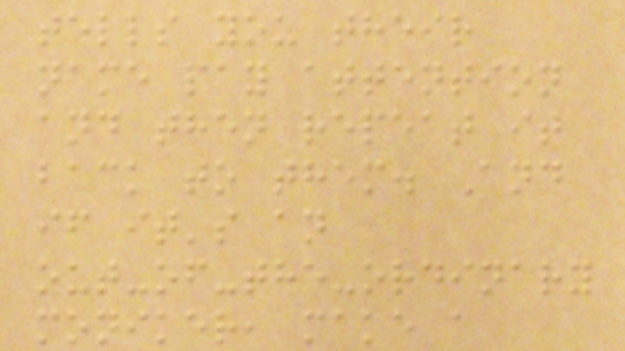tells you their
name pay attention
and then repeat it
back to them. And
if it's an
out-of-the-ordinary
moniker, make a
